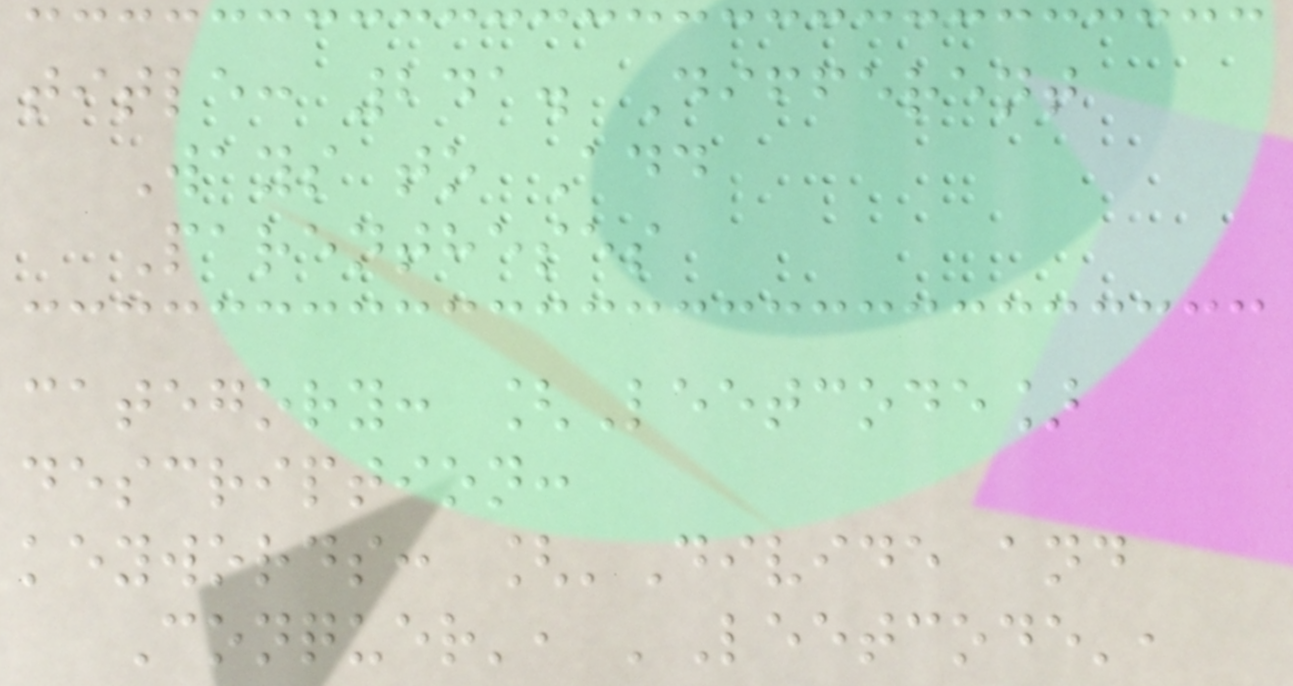title: 241. Different
Ways to Add
Parentheses
category: [Leetcode]
description:
keywords: ['Divide and
Conquer', 'Leetcode',
